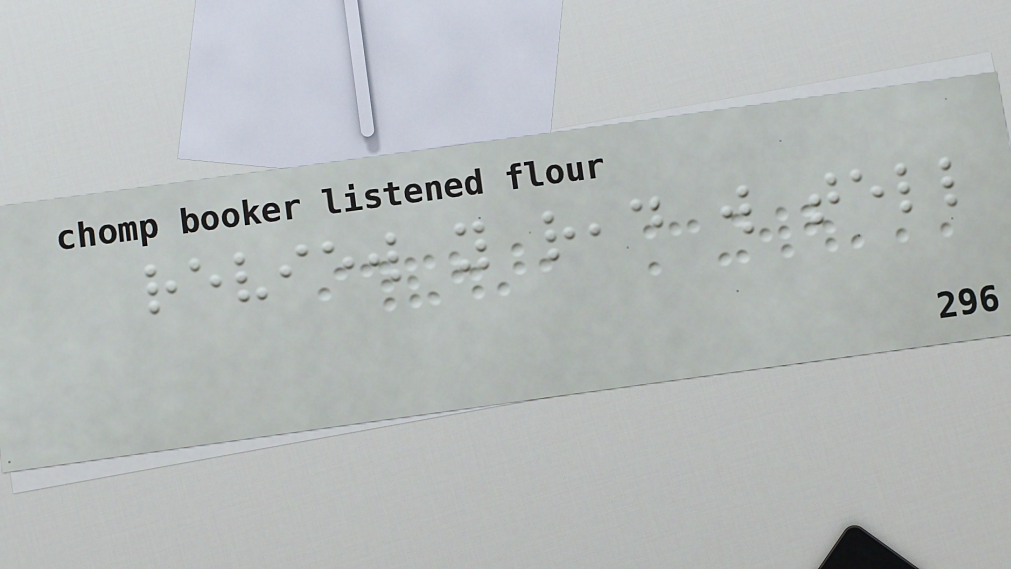review you read will tell
